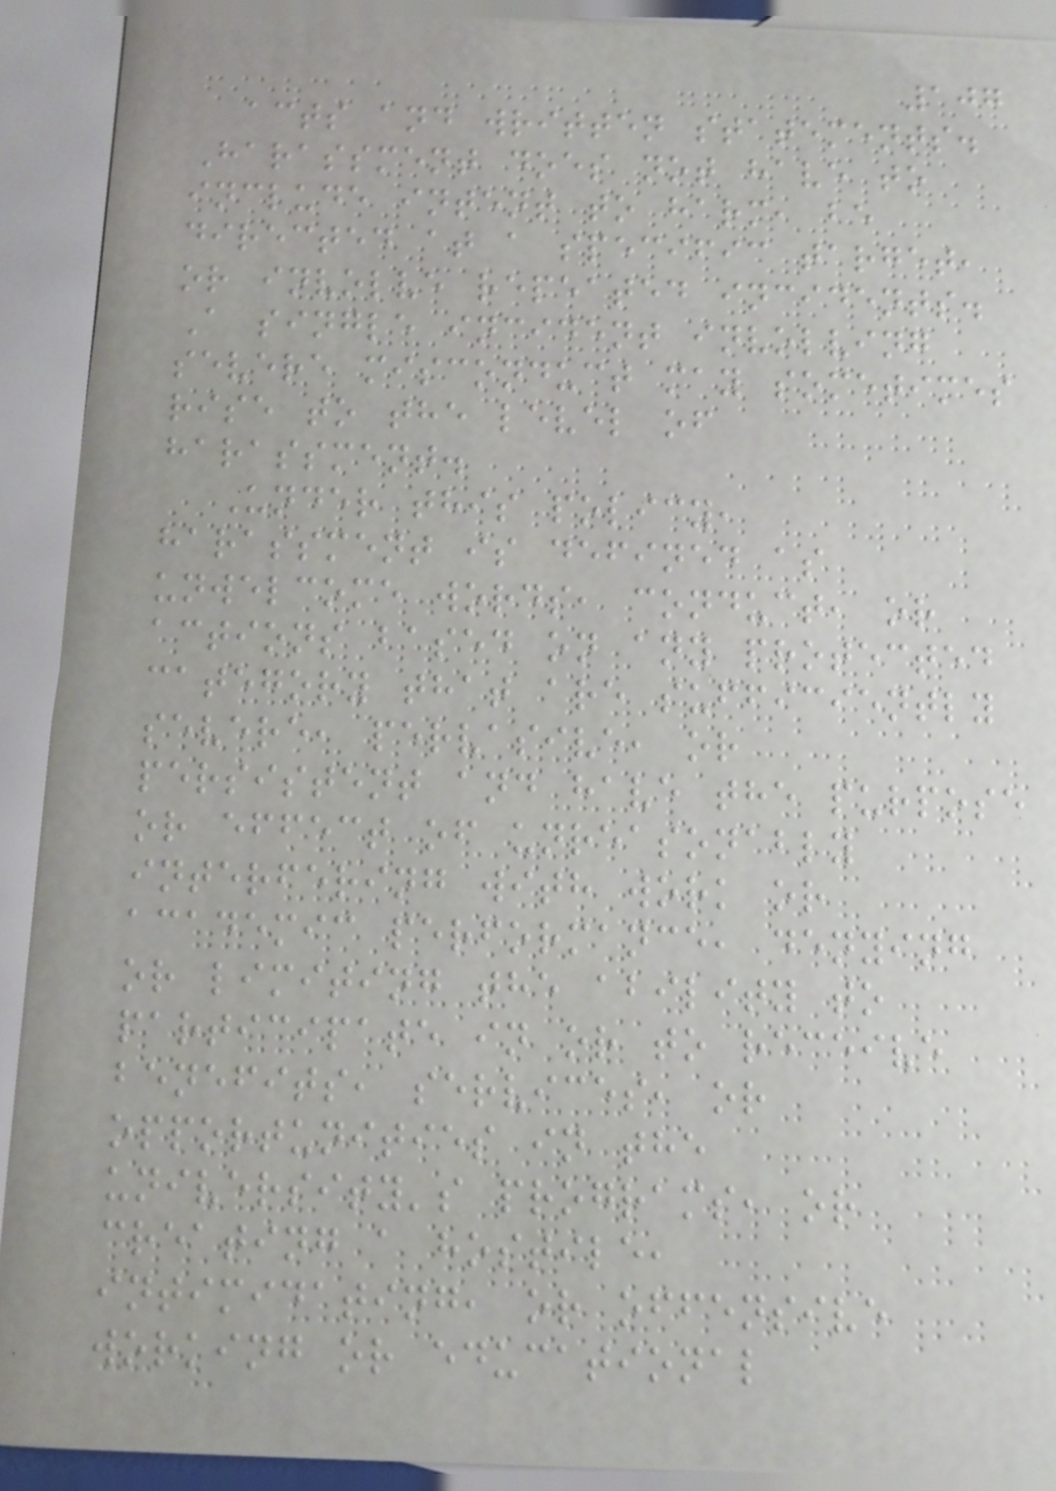107
acts and written statements.
Harassment does not have to
include intent to harm, be
directed at a specific target,
or involve repeated incidents.
A single incident involving
severe misconduct may sometimes
rise to the level of
harassment.
Under this policy,
harassment is defined as
unwelcome words, conduct, or
actions based on any protected
category that are sufficiently
severe, pervasive, or
persistent and have the purpose
or effect of unreasonably
interfering with work or
academic performance, denying
or limiting the ability to
participate in or to receive
benefits, services, or
opportunities in the
university's programs, or
creating a hostile,
intimidating, or offensive
working or educational
